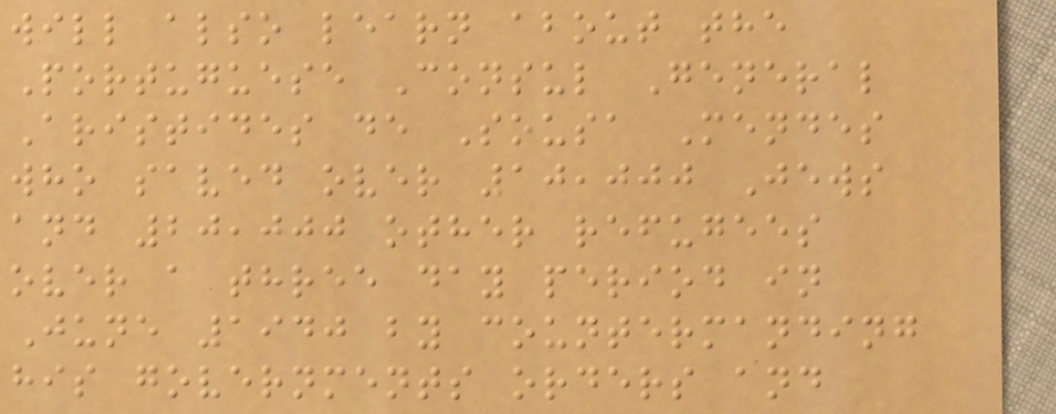will also learn about the
Portuguese Consul General
Aristides de Sousa Mendes
who saved over 10,000 Jews
and 20,000 other refugees
over a three day period in
June 1940 by countermanding
his governments orders and
